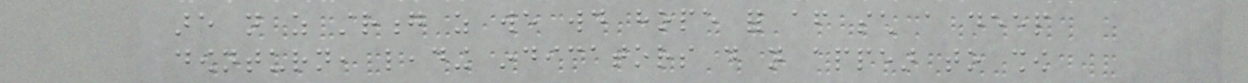are not as strong as we would hope for after such a deep
downturn, leading indicators do not appear to show
